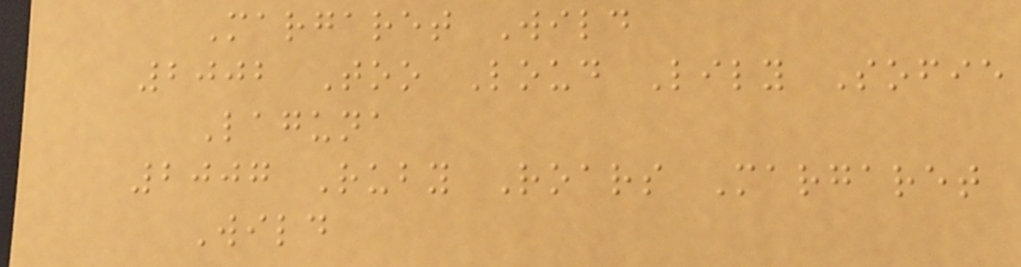Margaret Wild
2002 Too Loud Lily Sofie
Laguna
2007 Ruby Roars Margaret
Wild
